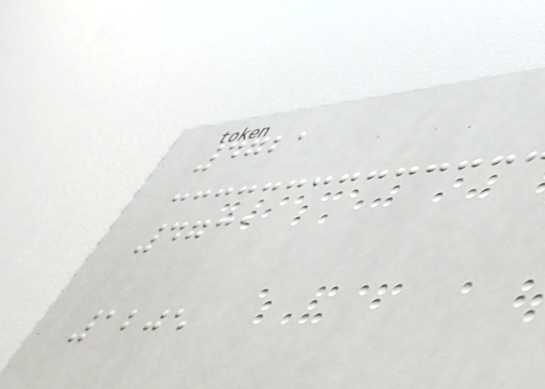4721
4731
1205
